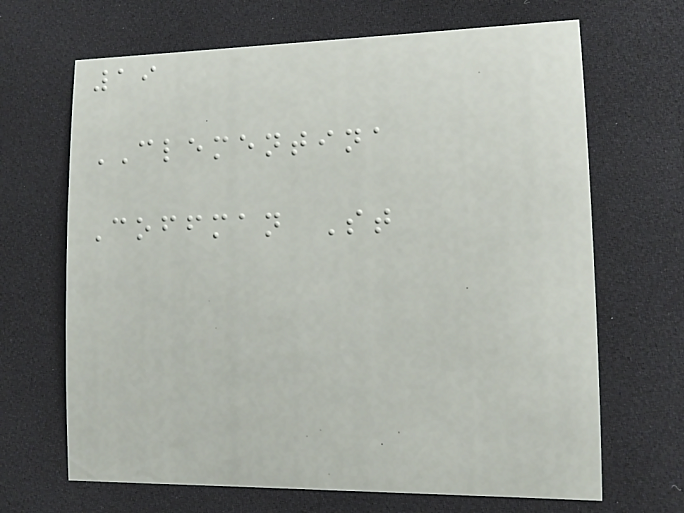19
CLEMENTINA
Coffman St
